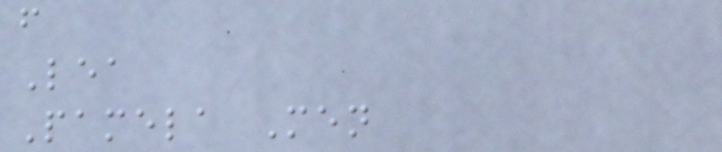f
Lea
Pamela Men
